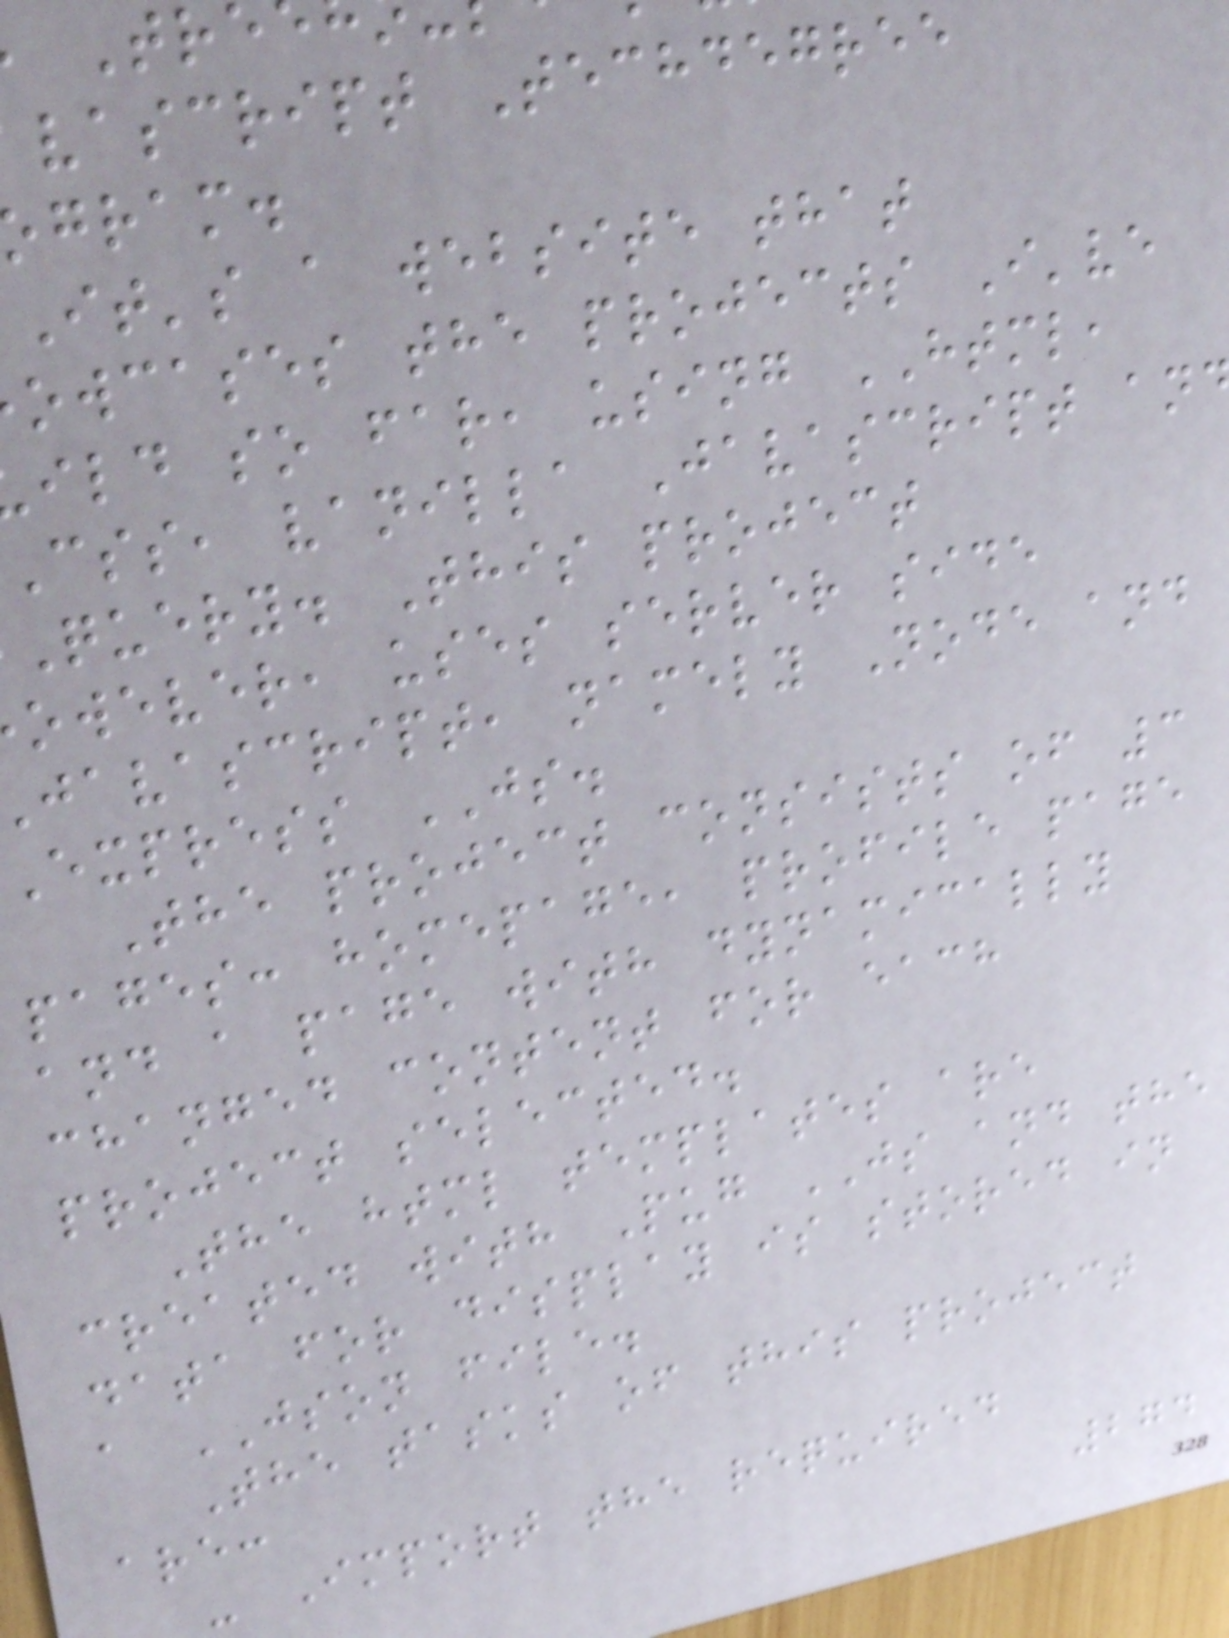vascript Techdegree
gram.
It's a website that
owcases the projects I've
ild so far, using HTML,
css, vanilla Javascript an
Query. This project
owever, uses server side
javascript, namely Node and
Express JS.
The project consists of 3
pages: homepage, profile page
and a page with dynamically
changed content for each
project selected.
The html templates are
created with Pug JS and the
data for display is stored in
a JSON file.
The tasks of this project
are:
- Import the required
274
